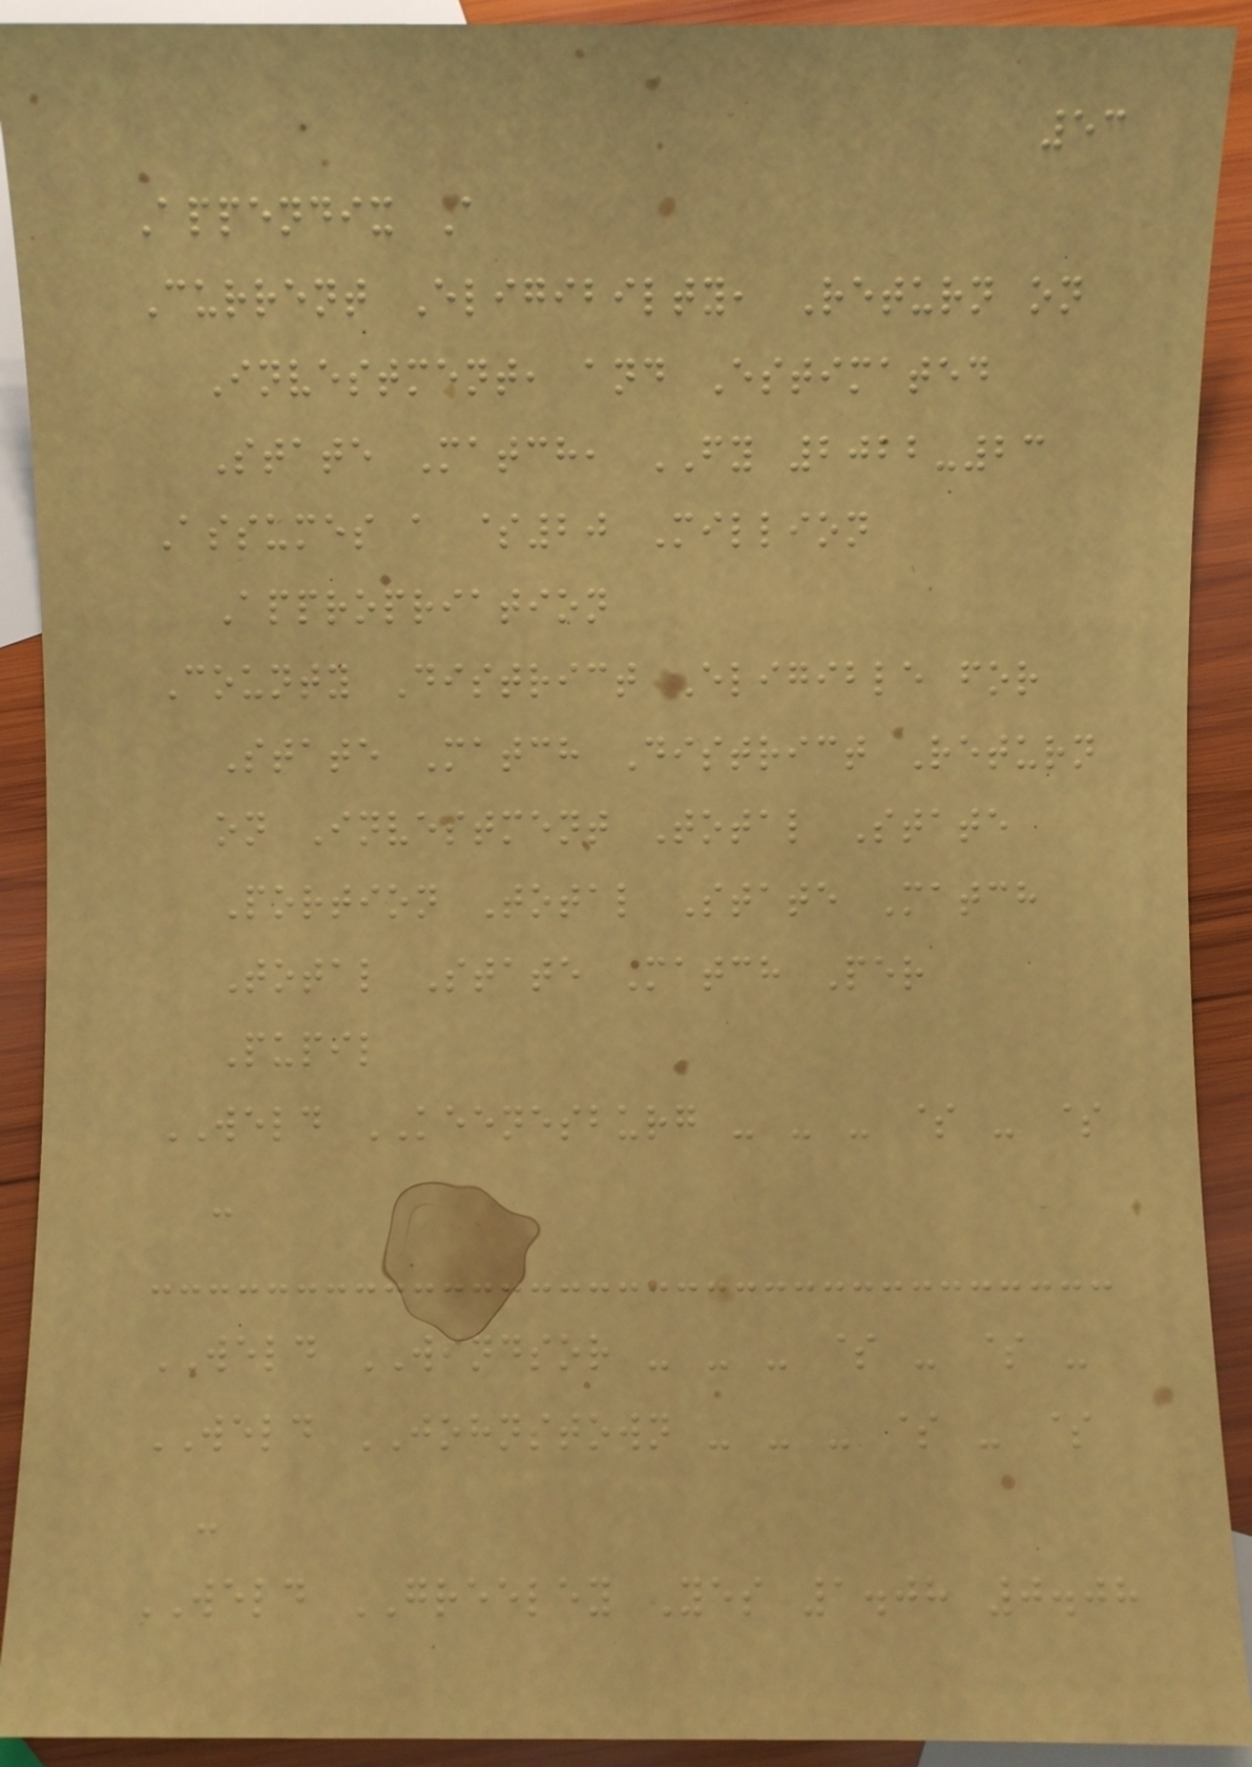53
Appendix A
Current Eligibilty, Return on
Investment, and Estimated
State Match, FY 2022-23
Assumes a $20 Million
Appropriation
County District Eligible for
State Match District Return
on Investment Total State
Portion Total State Match
Total State Match Per
Pupil
WELD KEENESBURG - - - $ - $
-
WELD WINDSOR - - - $ - $ -
WELD JOHNSTOWN - - - $ - $
-
WELD GREELEY Yes 1.08 0.08
